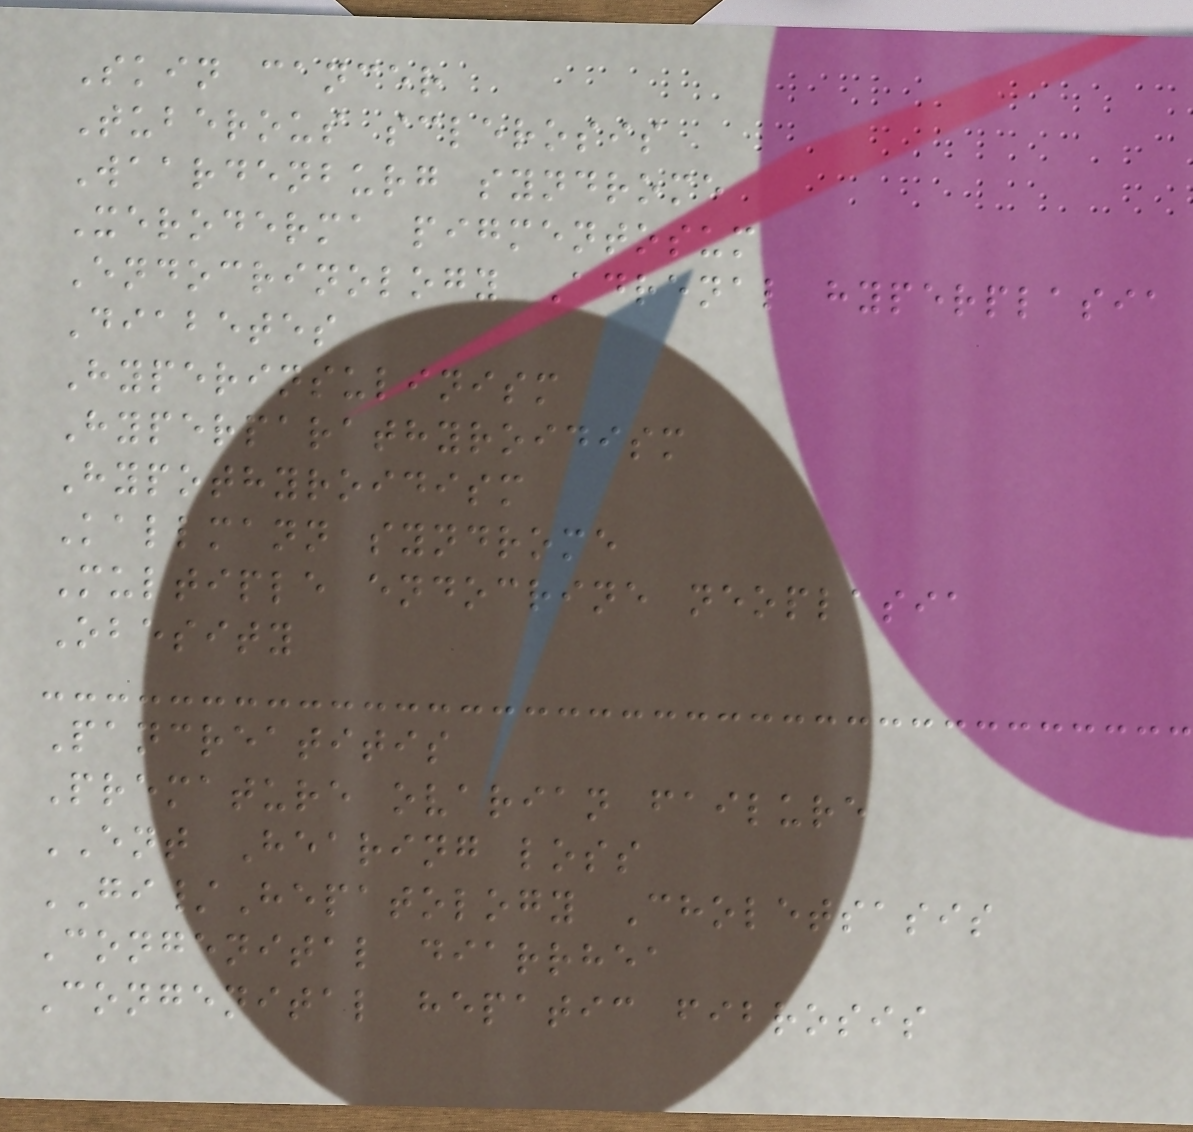Skin cancer
Tuberous sclerosis
Waardenburg syndrome
Xeroderma pigmentosum
Endocrinology Adrenal hyperplasia
Diabetes
Hyperinsulinism
Hyperparathyroidism
Hypothyroidism
Kallmann syndrome
Multiple endocrine neoplasia
Obesity
Pancreatitis
Premature ovarian failure
ENT Hearing loss
GI/Hepatology Choletsasis
Congenital diarrhea
Congenital hepatic fibrosis
